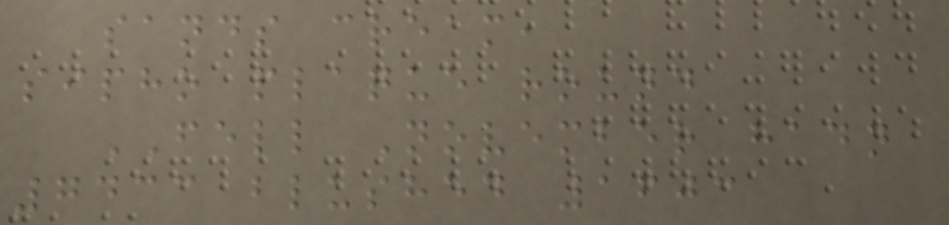sands cream,
sipho plaque round
FELL November hadn
7433 blushed 1603
